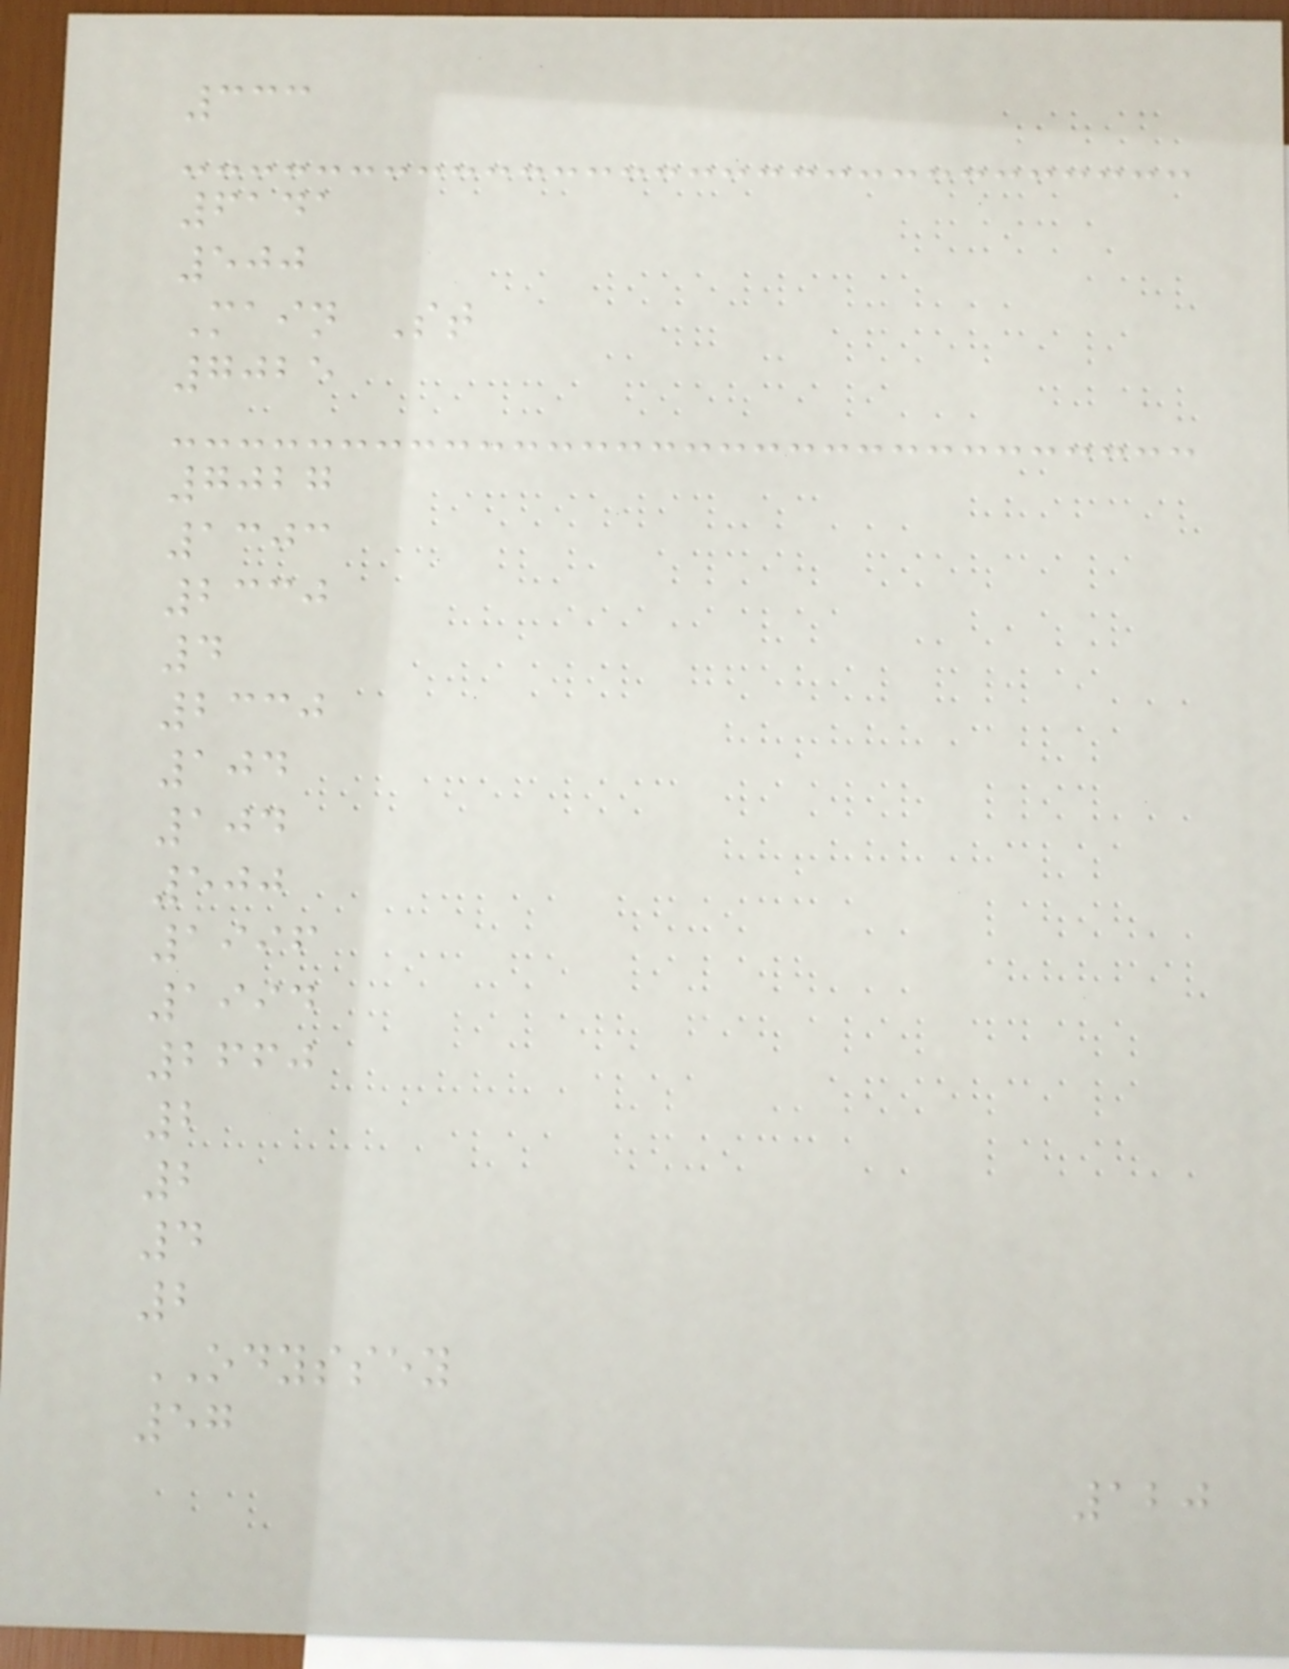333
6141
500
Main St
7025
7027
1303
2330
4
2330
104
104
500
1996
1994
2660
2
2
4
2
ODYSSEY
57
120
